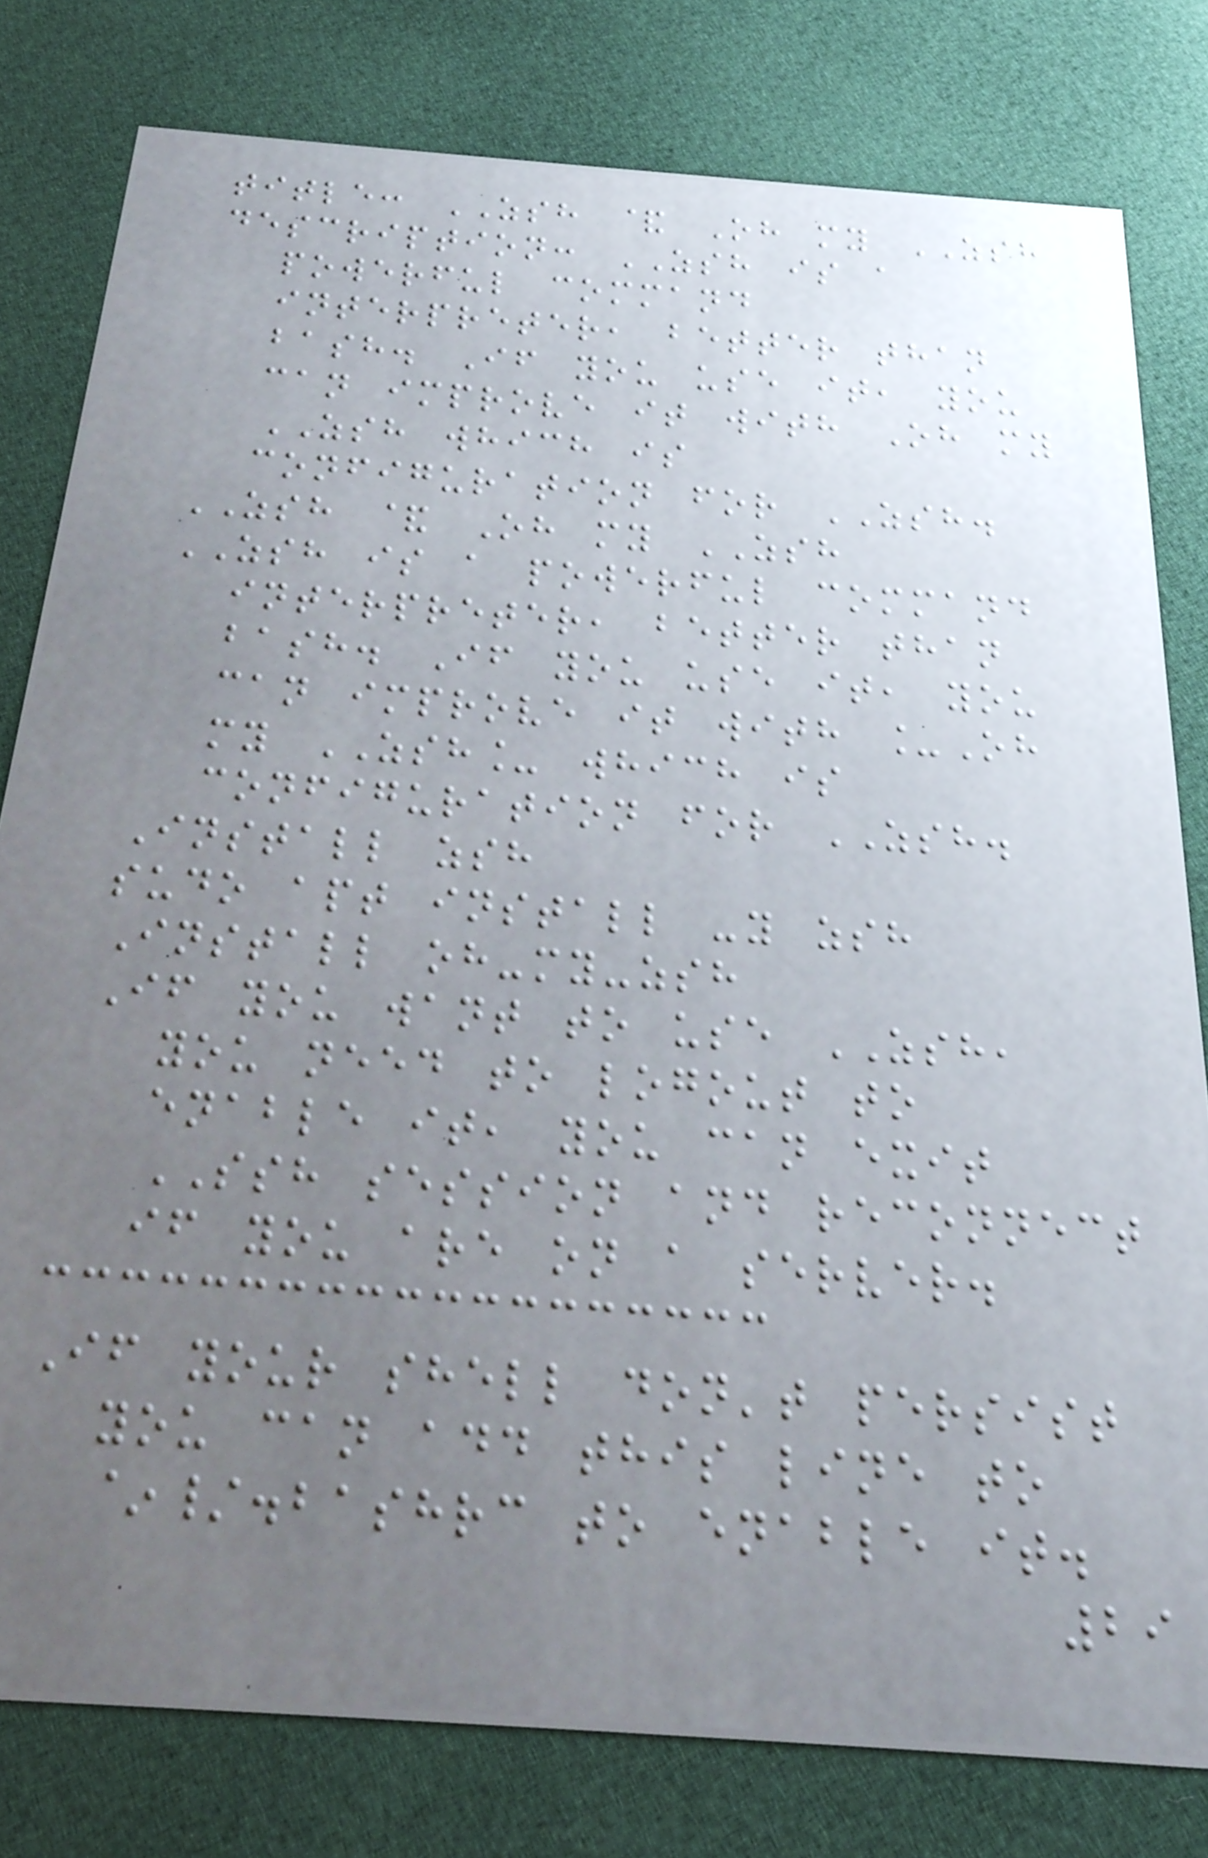title: ZSH & Oh my ZSH
description: ZSH is a
powerful command
interpreter, better than
bash. If you use it, you
can improve it with Oh my
ZSH which is
configuration for ZSH.
ZSH & Oh my ZSH
ZSH is a powerful command
interpreter, better than
bash. If you use it, you
can improve it with _Oh
my ZSH_ which is
configuration for ZSH.
Install zsh
sudo apt install -y zsh
Install oh-my-zsh
If you want to use ZSH,
you need to logout to
enable it, you can exit
SSH session and reconnect
if you are on a server.
If your shell don't persist
you can add this line to
~/.bashrc to enable it.
29
